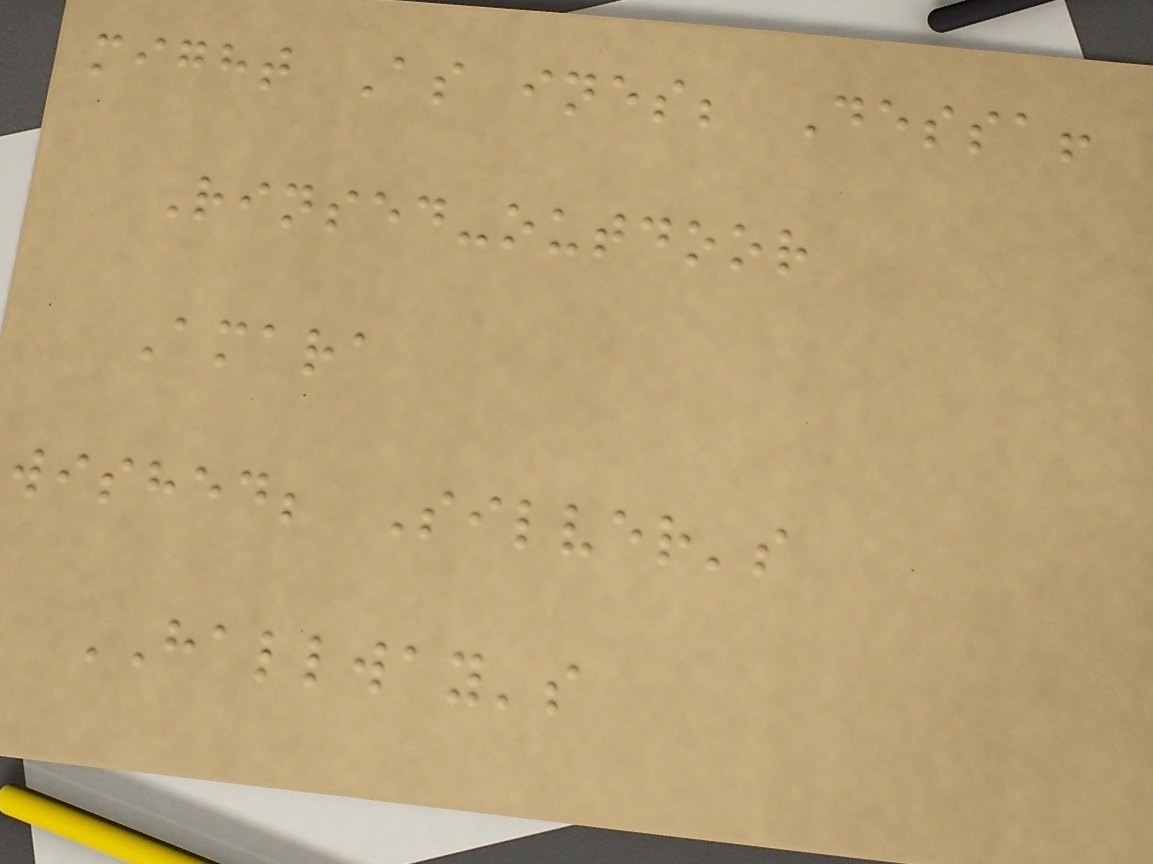might As ines; Dessa!
Rinsed-outdoor
Amara
wished; Silver's
HALLWAY's
